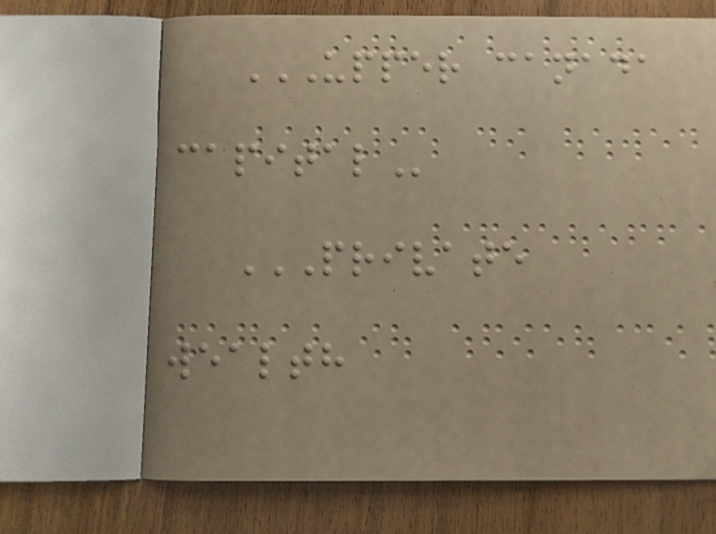UPPER CANADA
CAPITAL
PRIVATE
WEALTH
